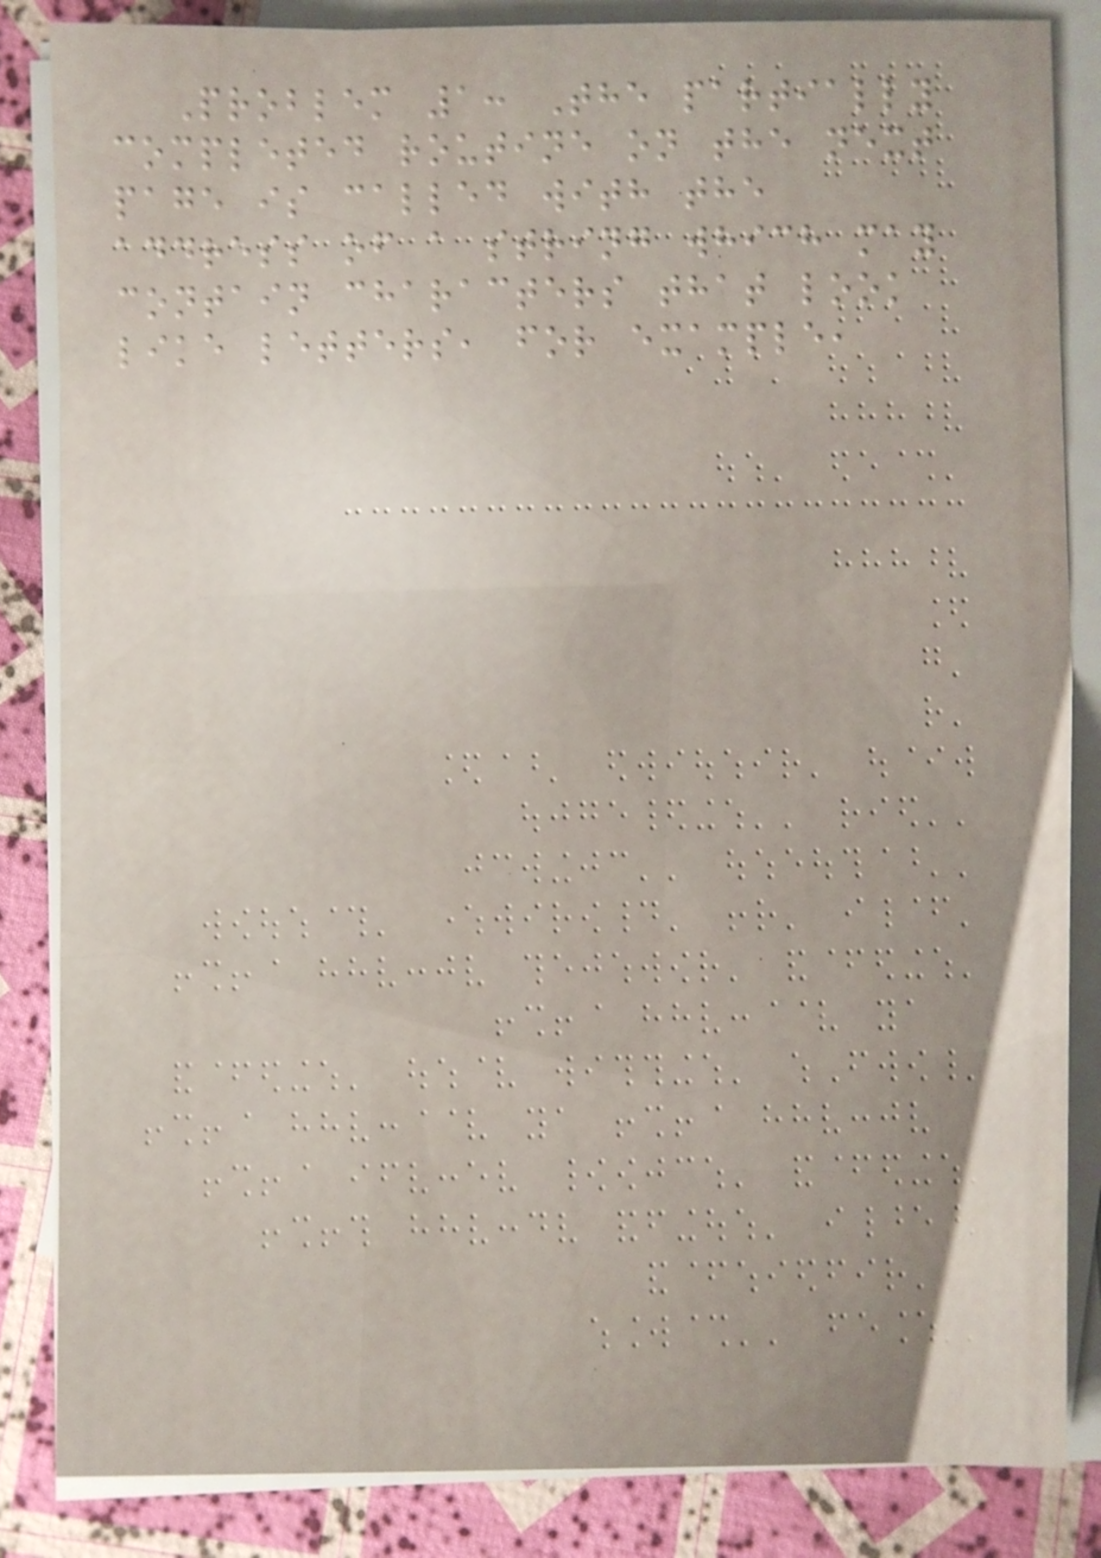Problem 1: The partially
completed routine on the next
page is called with the
address of a string which may
contain characters that look
like letters, for example,
